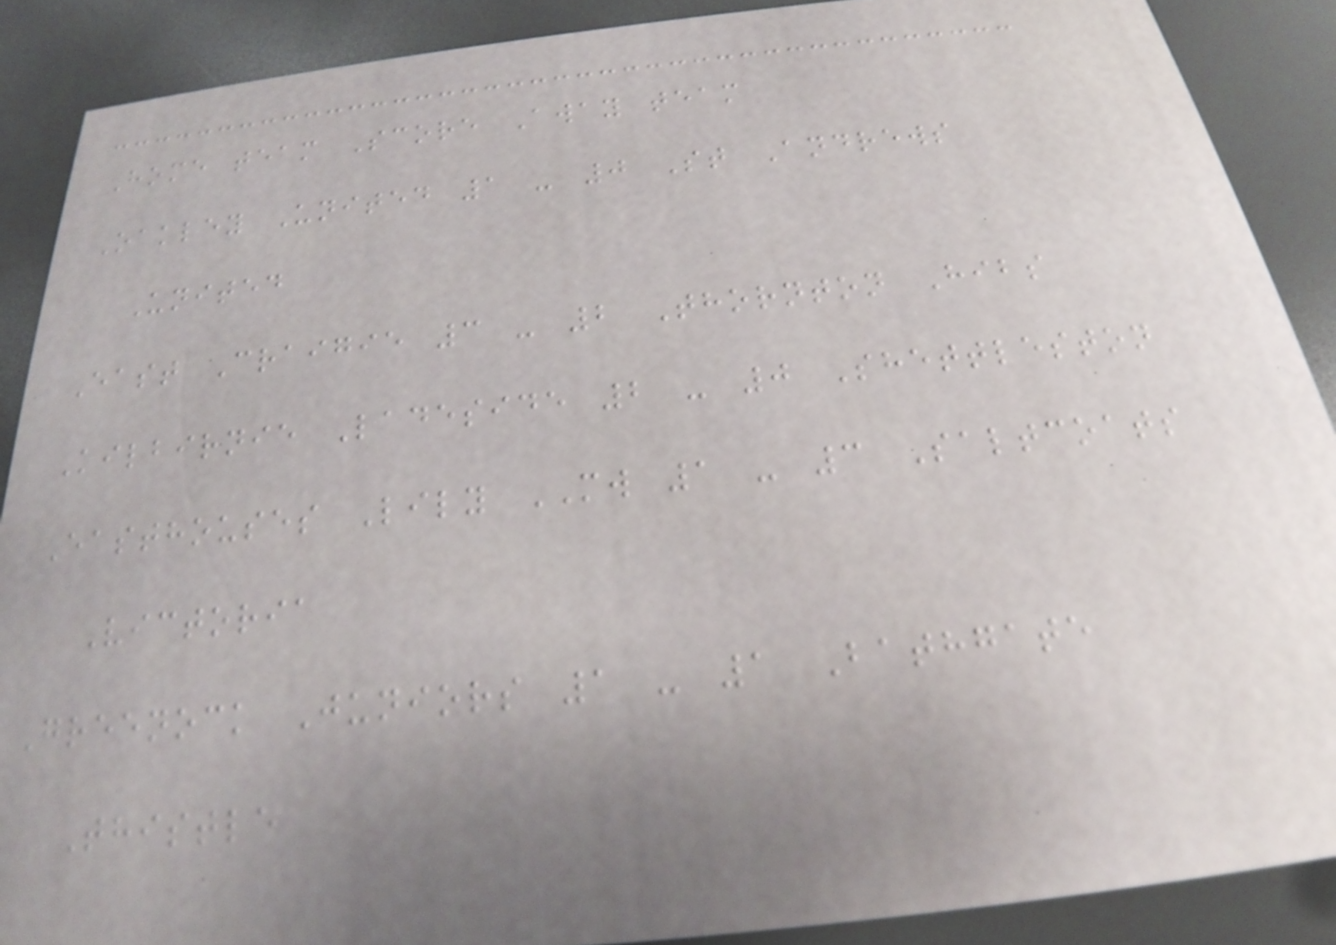Home team Score Away team
Oakley United 1 - 0 St Andrews
United
East Craigie 3 - 2 Thornton Hibs
Kilbirnie Ladeside 2 - 0 Shettleston
Easthouses Lily MW 1 - 3 Saltcoats
Victoria
Greenock Juniors 1 - 1 Bathgate
Thistle
